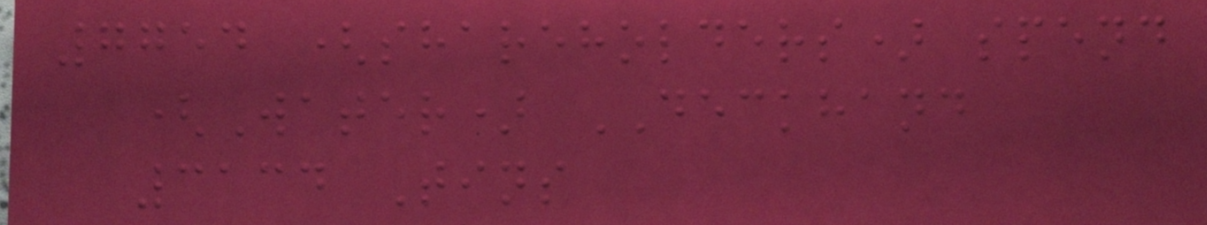7754 (shareholders) spend
(Water) DECKHAND
3134 Tins
